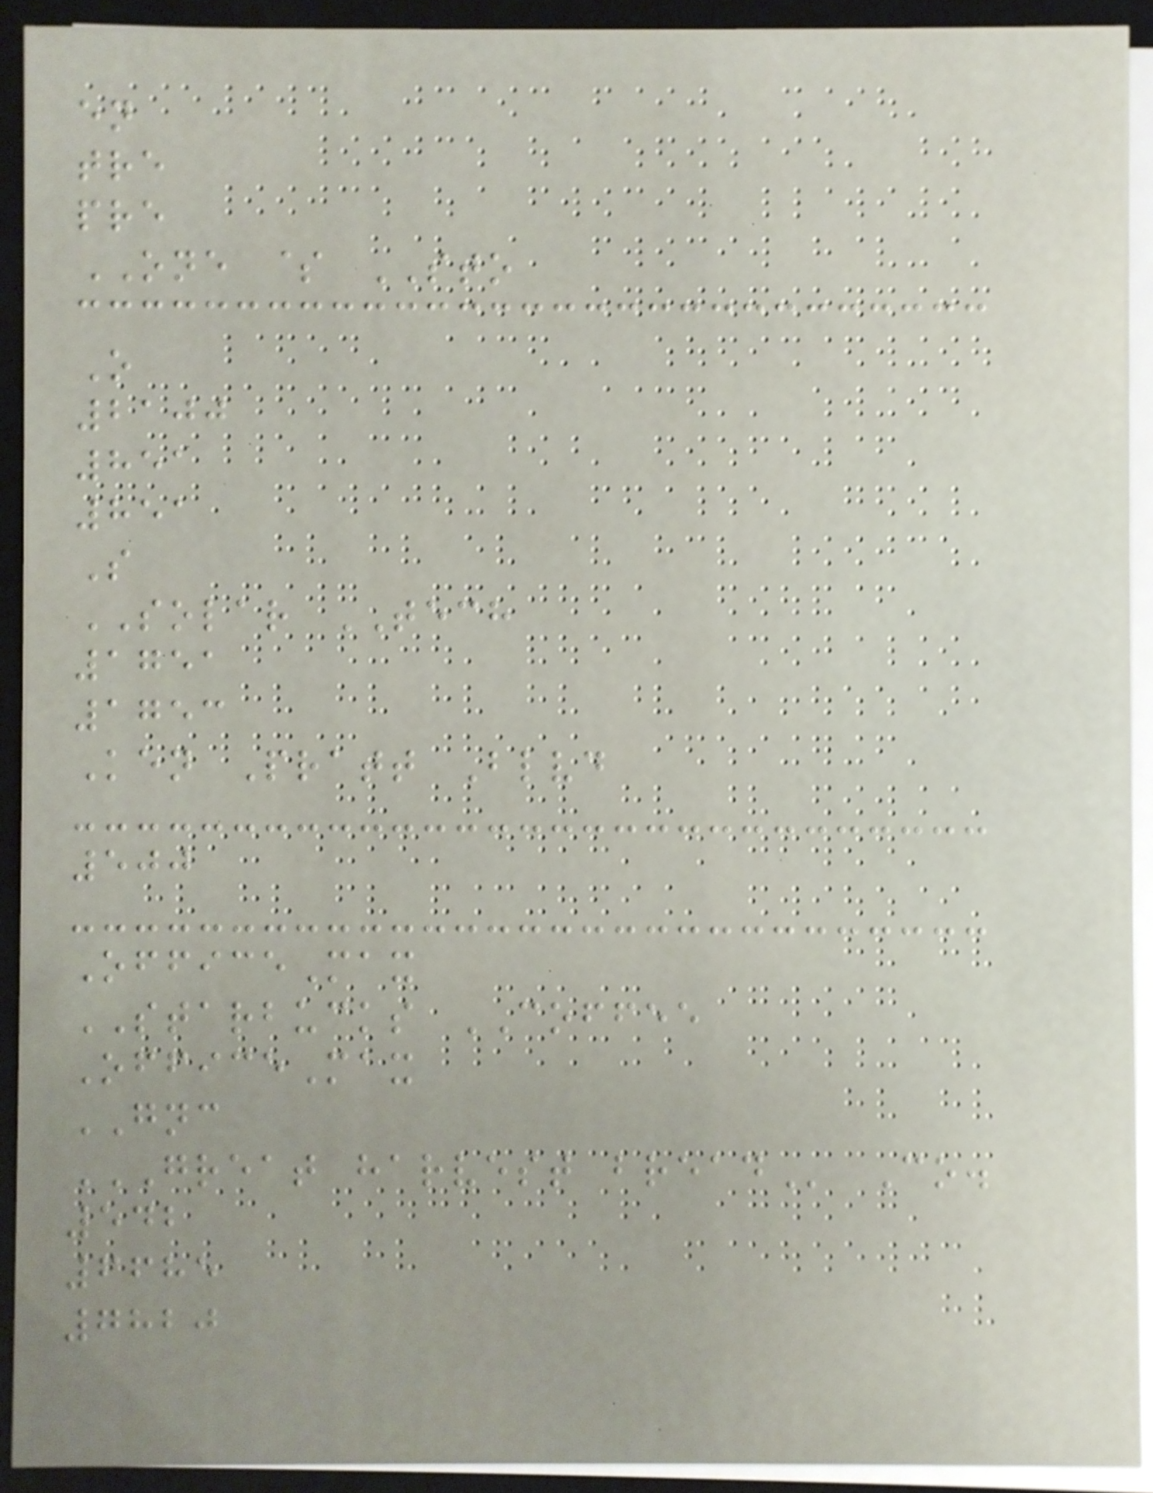en
tre
pre
ONE $ STO
O
2100
851
851
S
SOLAR TECH
1751
1753
Ken Pratt Blvd
500
OfficeMax
STARBUCKS COFFEE
OfficeMax
GNC
GREAT HARVEST BREAD Co.
542
6685
7820
